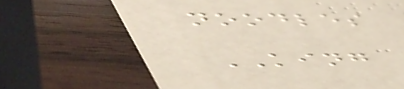noodles
KING
